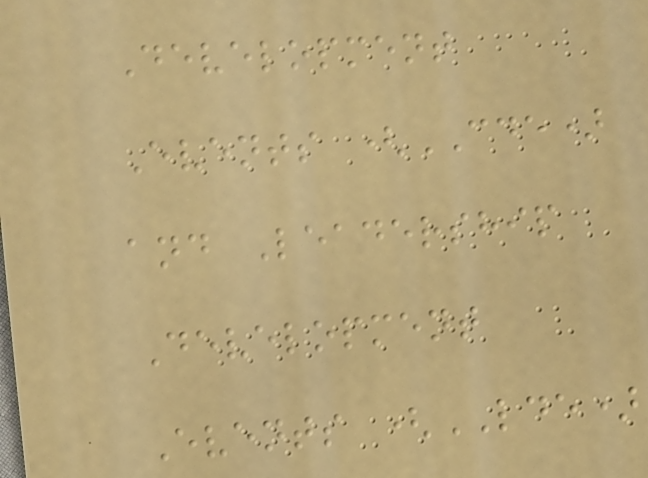Development
Events (CDE)
and Leadership
Development
Events (LDE)
